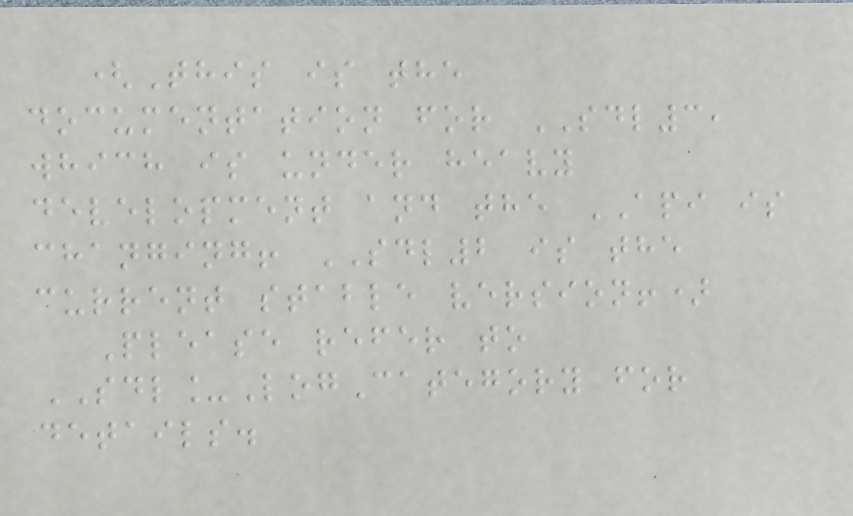(This is the
documentation for SDL3,
which is under heavy
development and the API is
changing! SDL2 is the
current stable version!)
Please refer to
SDL_LogCategory for
details.
